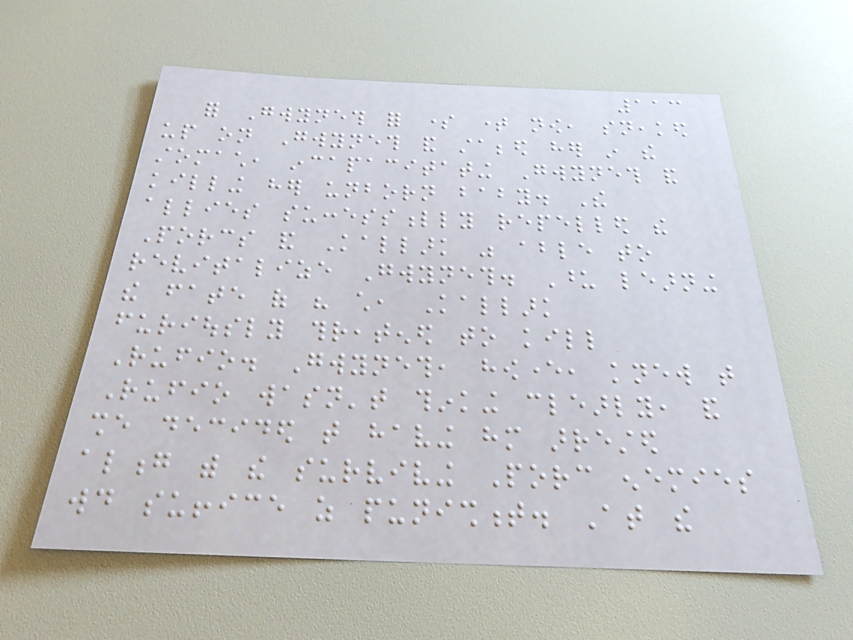113
for Gwyneth for some time now, sneaked
up on Gwyneth and stabbed her in the
stomach, incapacitating Gwyneth and
killing her unborn baby. The
allies successfully repelled the
Porcs and Kallark was able to
revitalize Gwyneth. Upon learning
the fate of his child, Kallark
furiously threatened to kill
Rufio. Gwyneth, however, knew that
Rufio wasn't thinking clearly, and
she decided that having him arrested
along with the surviving Porc enemies
would suffice as punishment. At the
